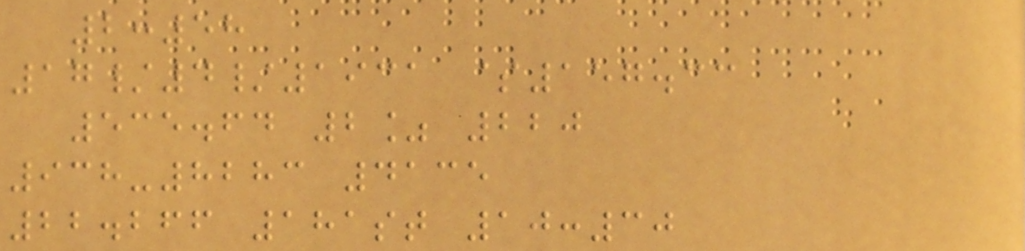2:58
17/4/1931 $157.33
535.64 2% 220
938-8283 4135
22.266 181st 10:30
